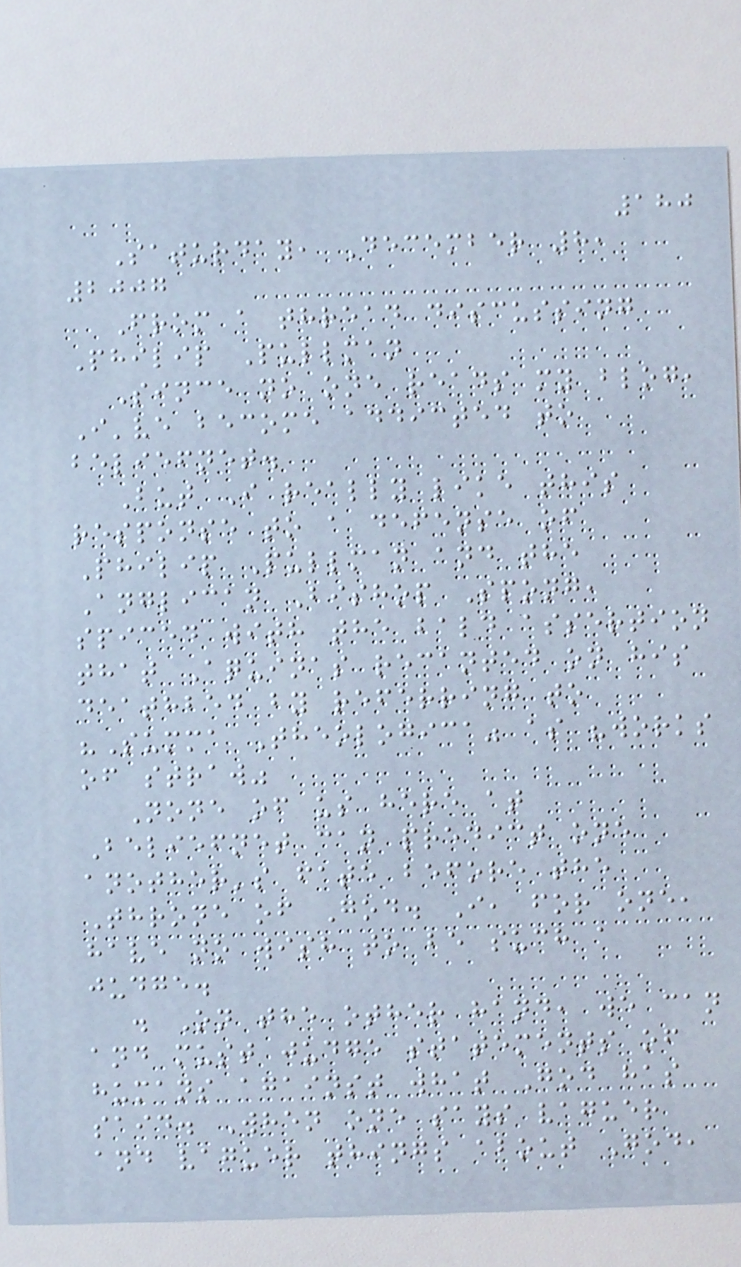180
Saturday, December 8,
2007
From a thread discussing
Philip Pullman
Since no one reads my blog,
I've become addicted to
beliefnet.
But I really like this
response to a defense of
Philip Pullman and the
Anglican Bishop Spong,
spiced with the bald assertion
that Aquinas recanted on his
deathbed by referring to
"Summa Theologica" as "works
of straw"
None of us here at
Beliefnet can predict one
another's fate before the
Throne of God. I, for one,
have no wish to be such a
judge.
. On the other hand, we can
and must judge statements of
humans against what God has
said. When one says vaguer
and vaguer things about God,
